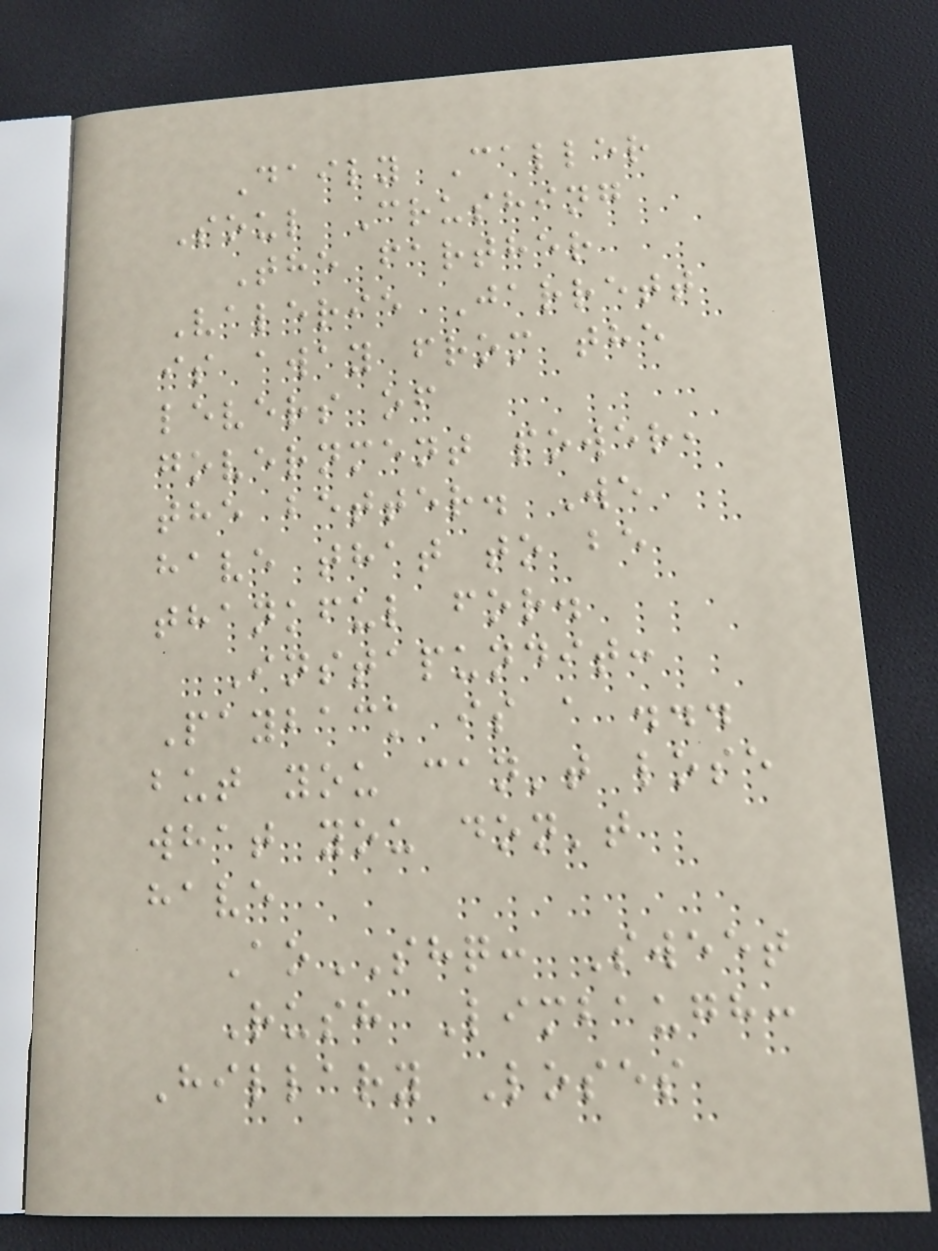Daily Caller
Soul Crushing
The farther
Valerie Jarrett
is away from the
levers of
government power,
the better. We
have that to be
thankful for.
Instapundit:
Payback is a ...
but you can't lose
what you don't
have
AoSHQ: Sweet
Rush Limbaugh:
Hillary Loses
